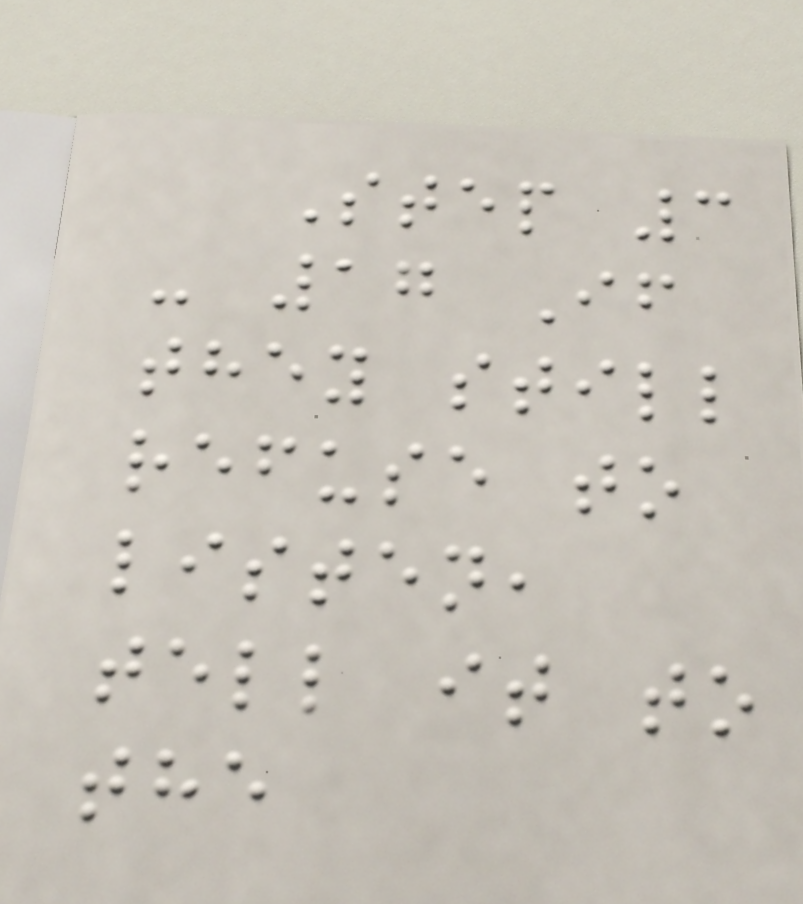Step 3
- 17 If
they still
refuse to
listen,
tell it to
the
